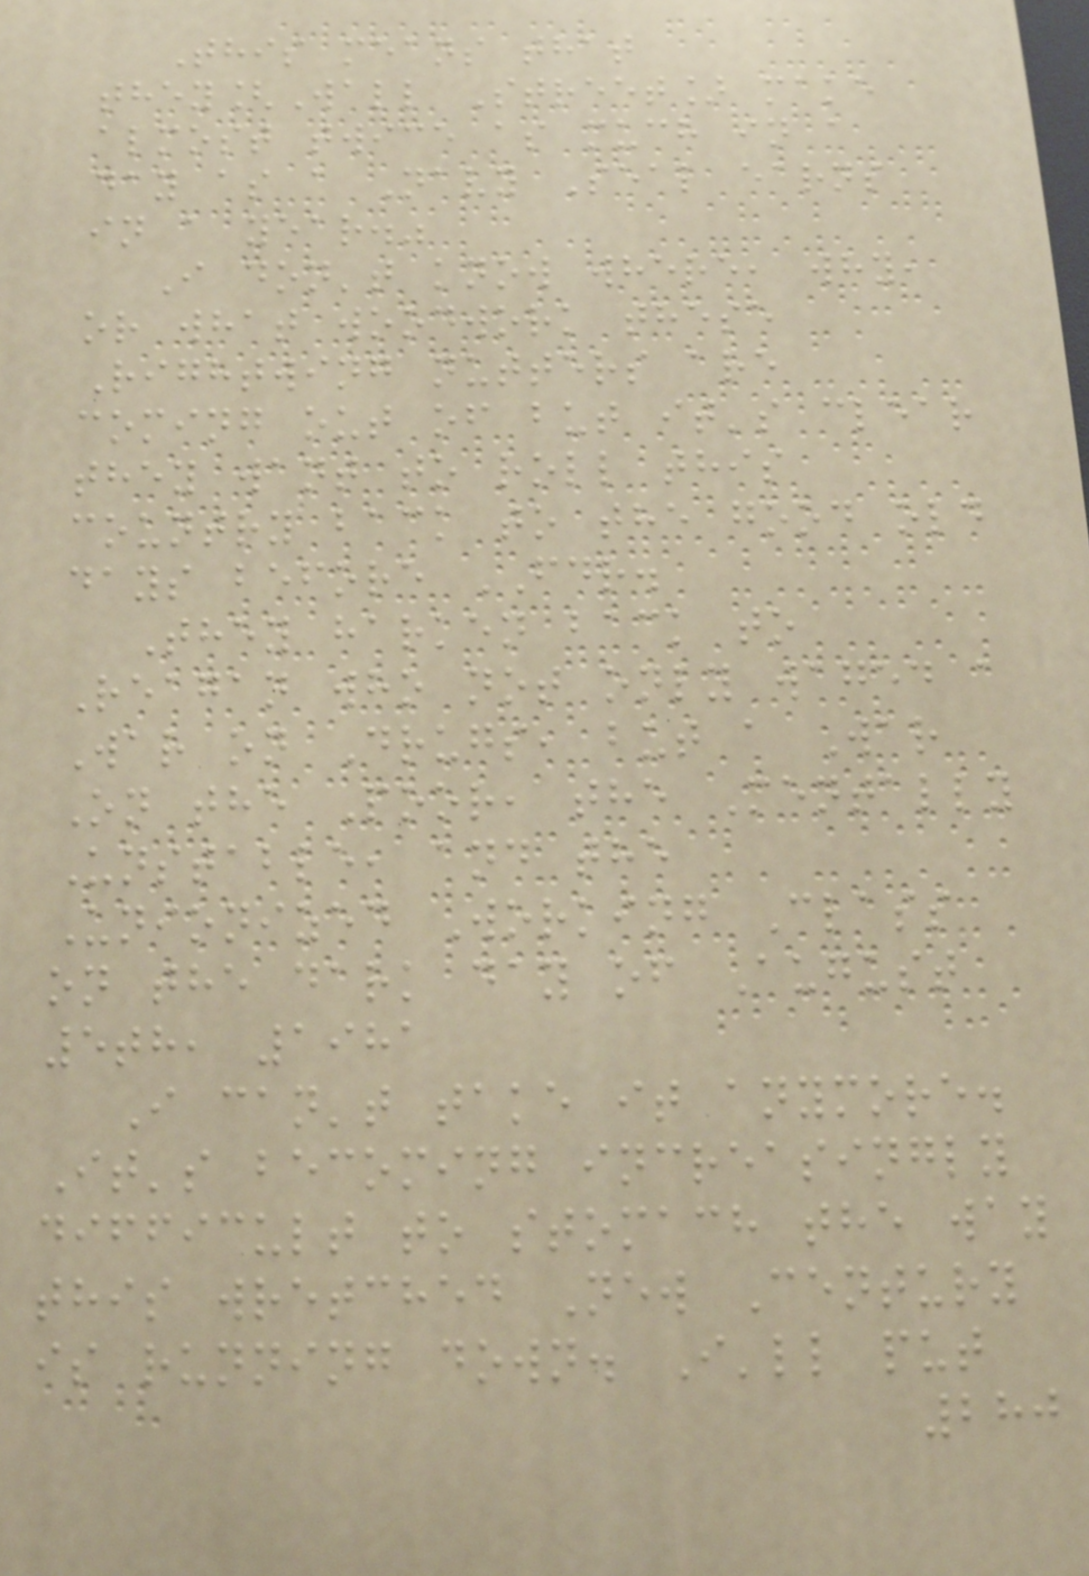This means that
they[Wall Street] make
almost twice as much in a
day as a Navy Seal earns
in a year."
I don't know where, why,
or what woodwork these
Rightwing nutters are
coming out of but it's clear
they want to roll this
country back to the good old
days before FDR.
They harken back to
Reagan who not only waged a
War on Drugs, but a War
On the Poor, the Mentally
Unstable, and the
Unionized Working Class
on the dark day of August
5th, 1981
I can't take it anymore.
It's becoming increasingly
difficult to stomach the way
this wretched New Century
is running down. I'll put
280
